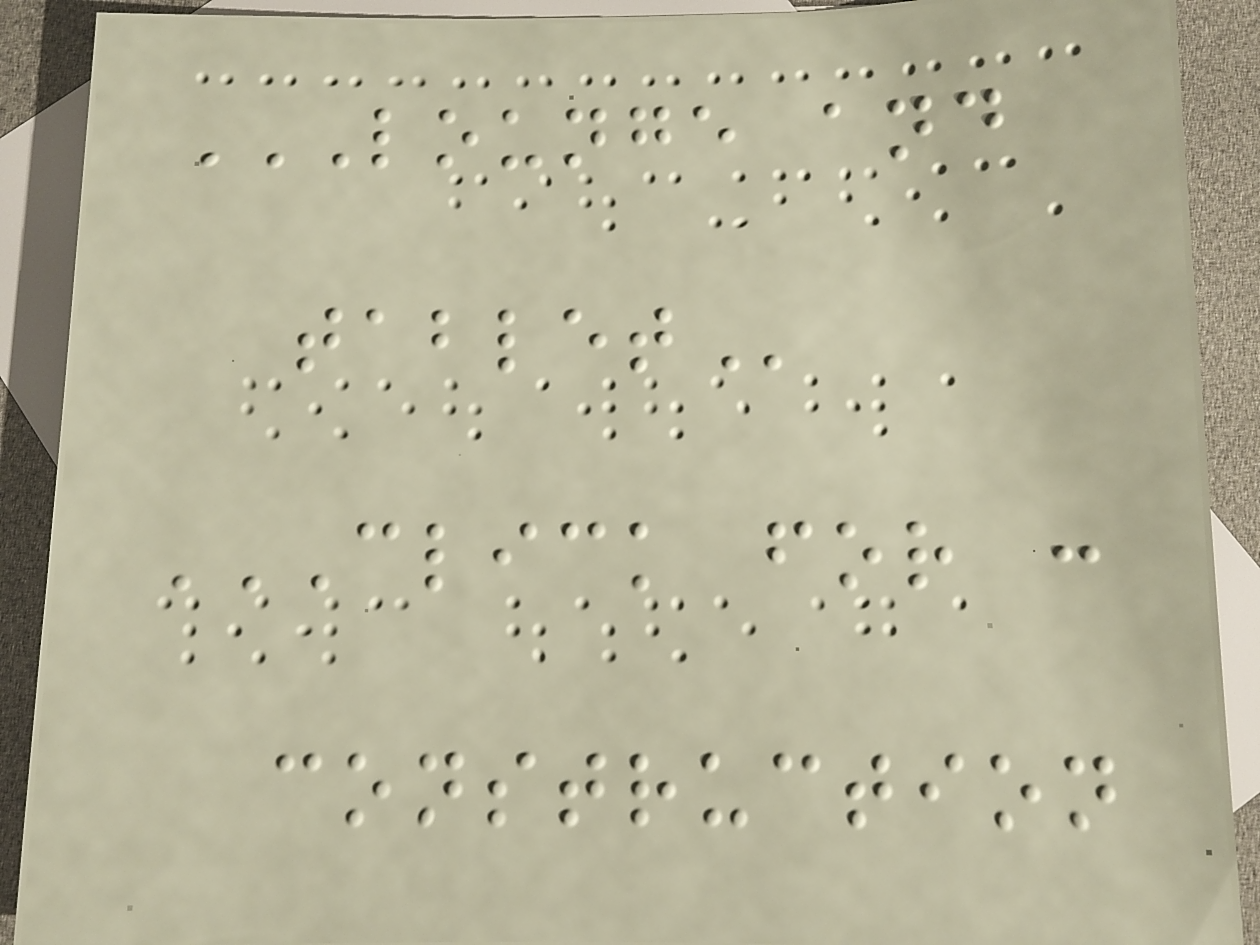LOUNGE AND
TABLET
CLICK FOR :
CONSTRUCTION
